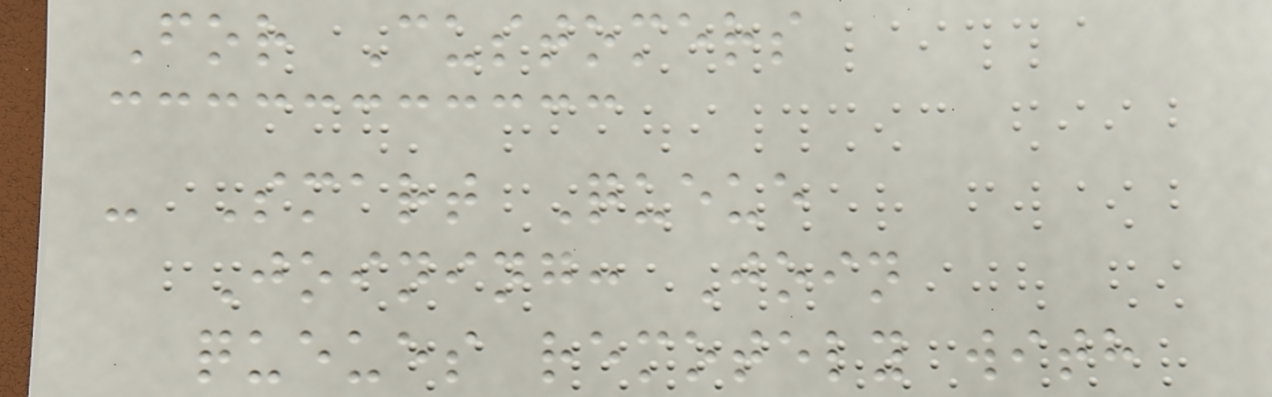For Customers
- Smart Queue
Joining: Join
queues remotely with
